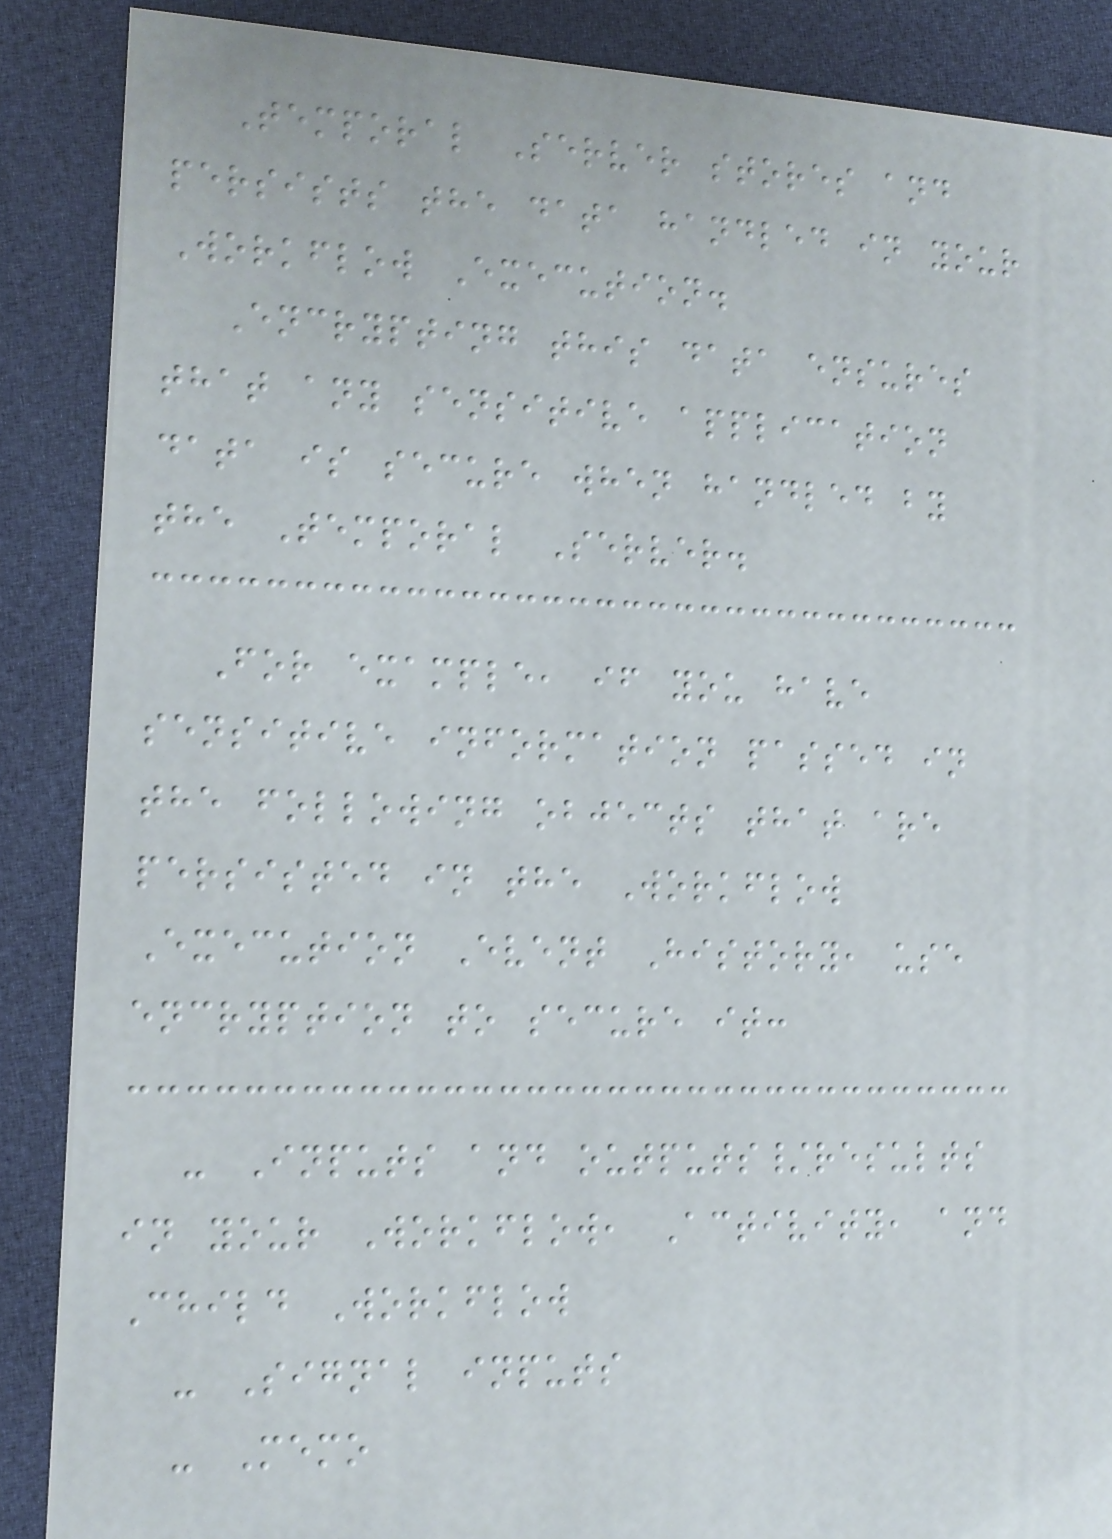Temporal Server stores and
persists the data handled in your
Workflow Execution.
Encrypting this data ensures
that any sensitive application
data is secure when handled by
the Temporal Server.
For example, if you have
sensitive information passed in
the following objects that are
persisted in the Workflow
Execution Event History, use
encryption to secure it:
- Inputs and outputs/results
in your Workflow, Activity, and
Child Workflow
- Signal inputs
- Memo
